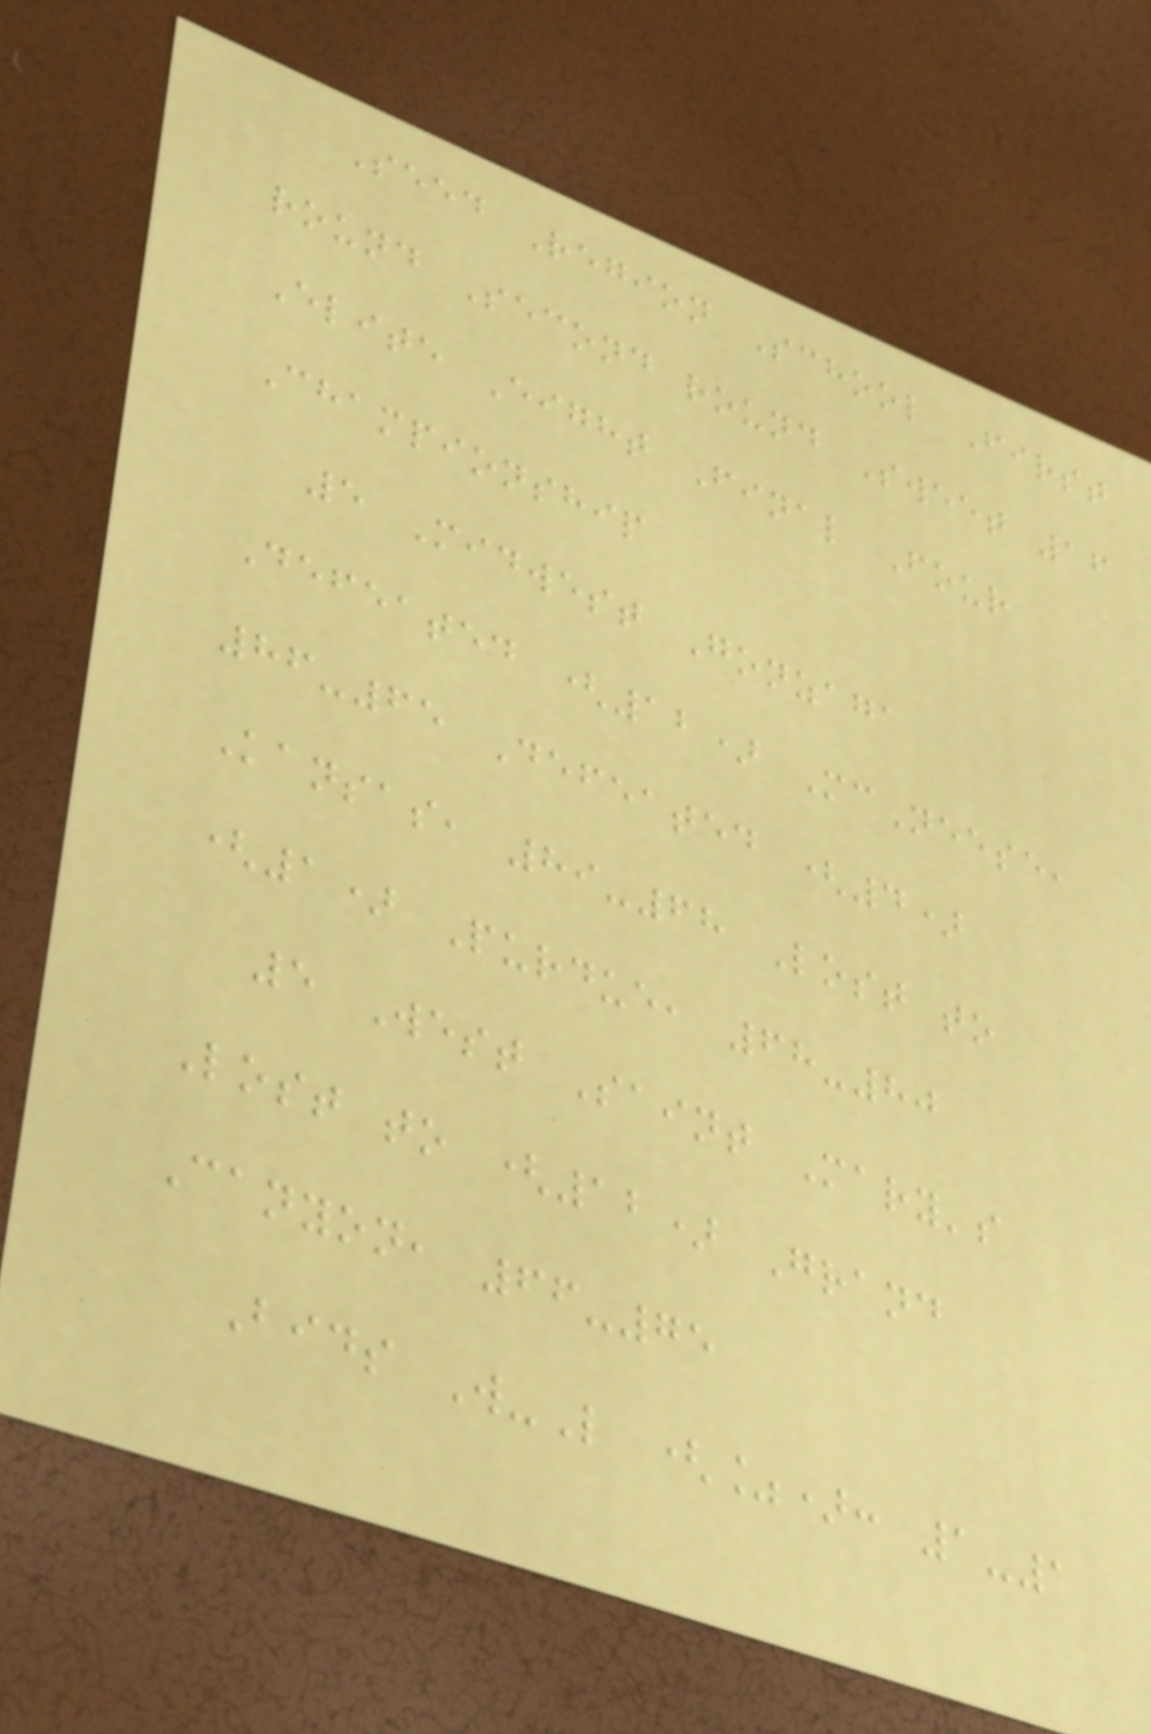Seed Region School First
round Second round Sweet 16
Elite Eight Final Four
Championship
5 Midwest Gonzaga
Defeated (12) McNeese,
86-65 Defeated (4)
Kansas, 89-68 Lost to
(1) Purdue, 68-80
5 West Saint Mary's
Lost to (12) Grand
Canyon, 66-75
Bids W-L (%): 1-1
